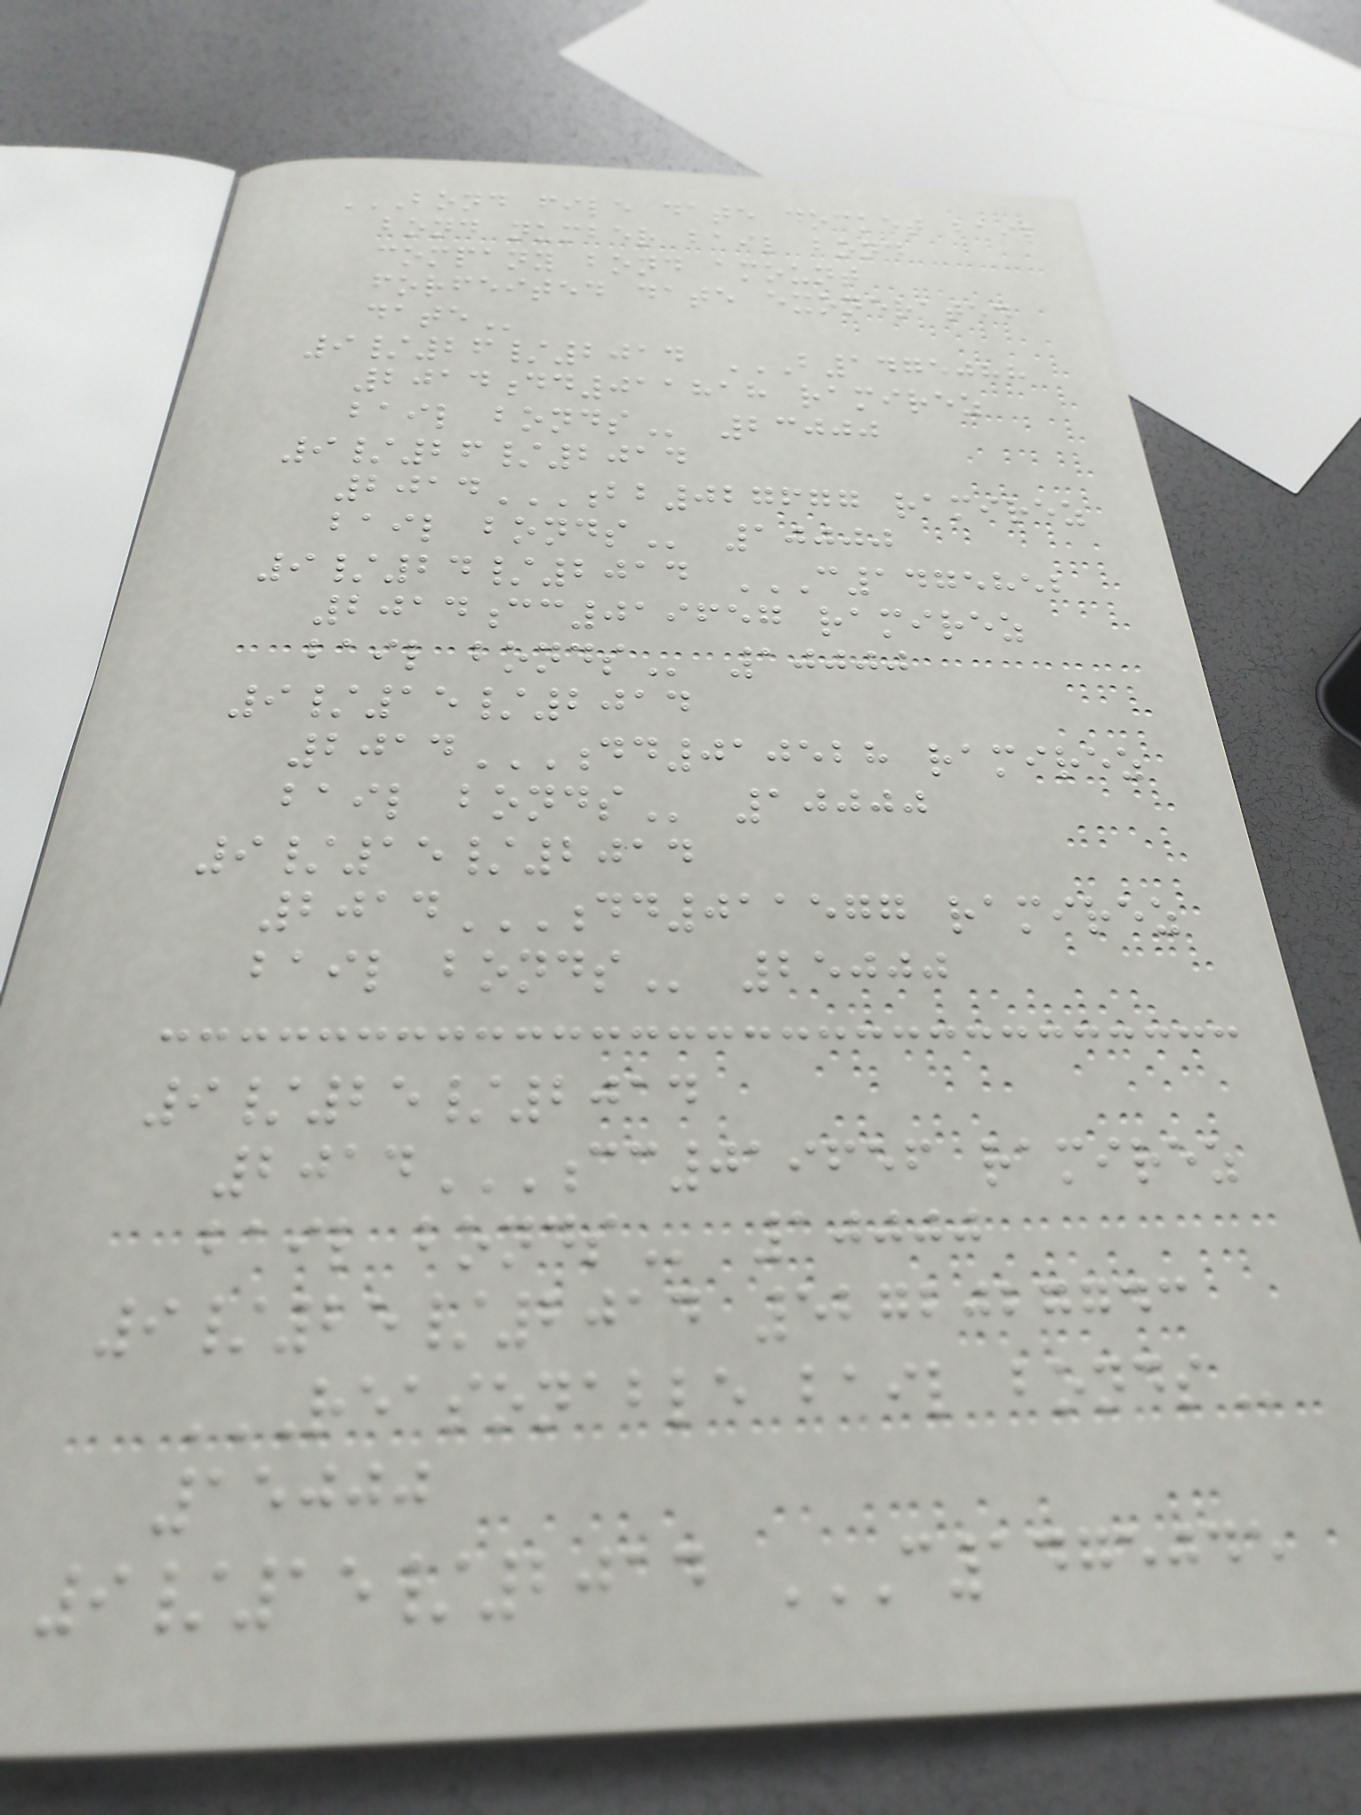BOND FILE DATE DOCKET BAIL
BOND NUMBER BAIL BOND
COMPANY BOND AMOUNT
FORFEITED DATE EXONERATED
DATE
9/26/2014 B1475088
2014DD011818 RAMIREZ
BAIL BONDS 23000
9/26/2014
2014BB027677 RAMIREZ
BAIL BONDS 10000
9/24/2014 C1475852
2014CC019657 RAMIREZ
BAIL BONDS 10000
9/15/2014
2014DD010528 RAMIREZ
BAIL BONDS 10000
9/15/2014
2014DD011577 RAMIREZ
BAIL BONDS 25000
9/25/2014
2014CC019656 RAMIREZ
BAIL BONDS 10000
9/25/2014 5272027743
REASONABLE BAIL BONDS
15000
9/15/2014 C1475045
